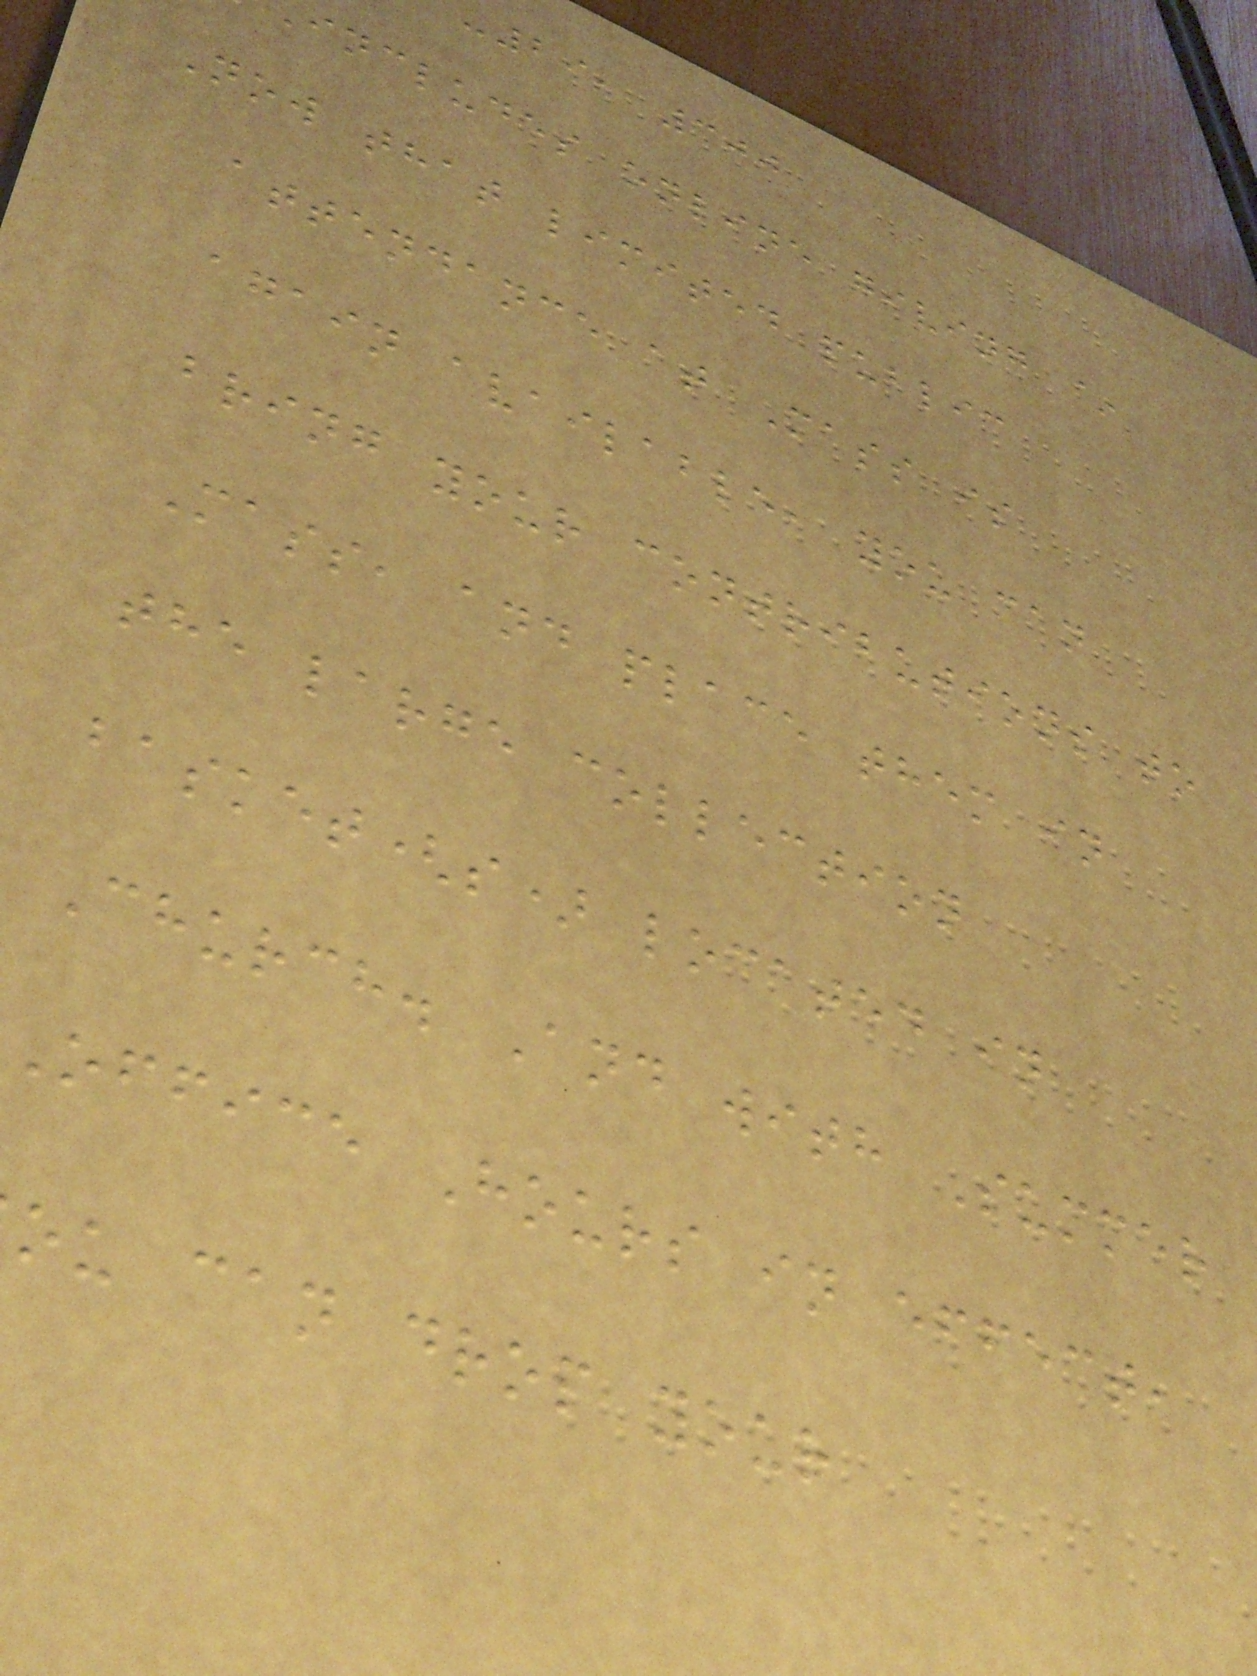-29, 300
includes online giving ~
Now that limited public
attendance at Mass is
again available, you can
bring your contributions to
Mass, and place them in
the large collection
basket(s) located in
Church. And with Summer
Office Hours in effect,
ou can drop your
